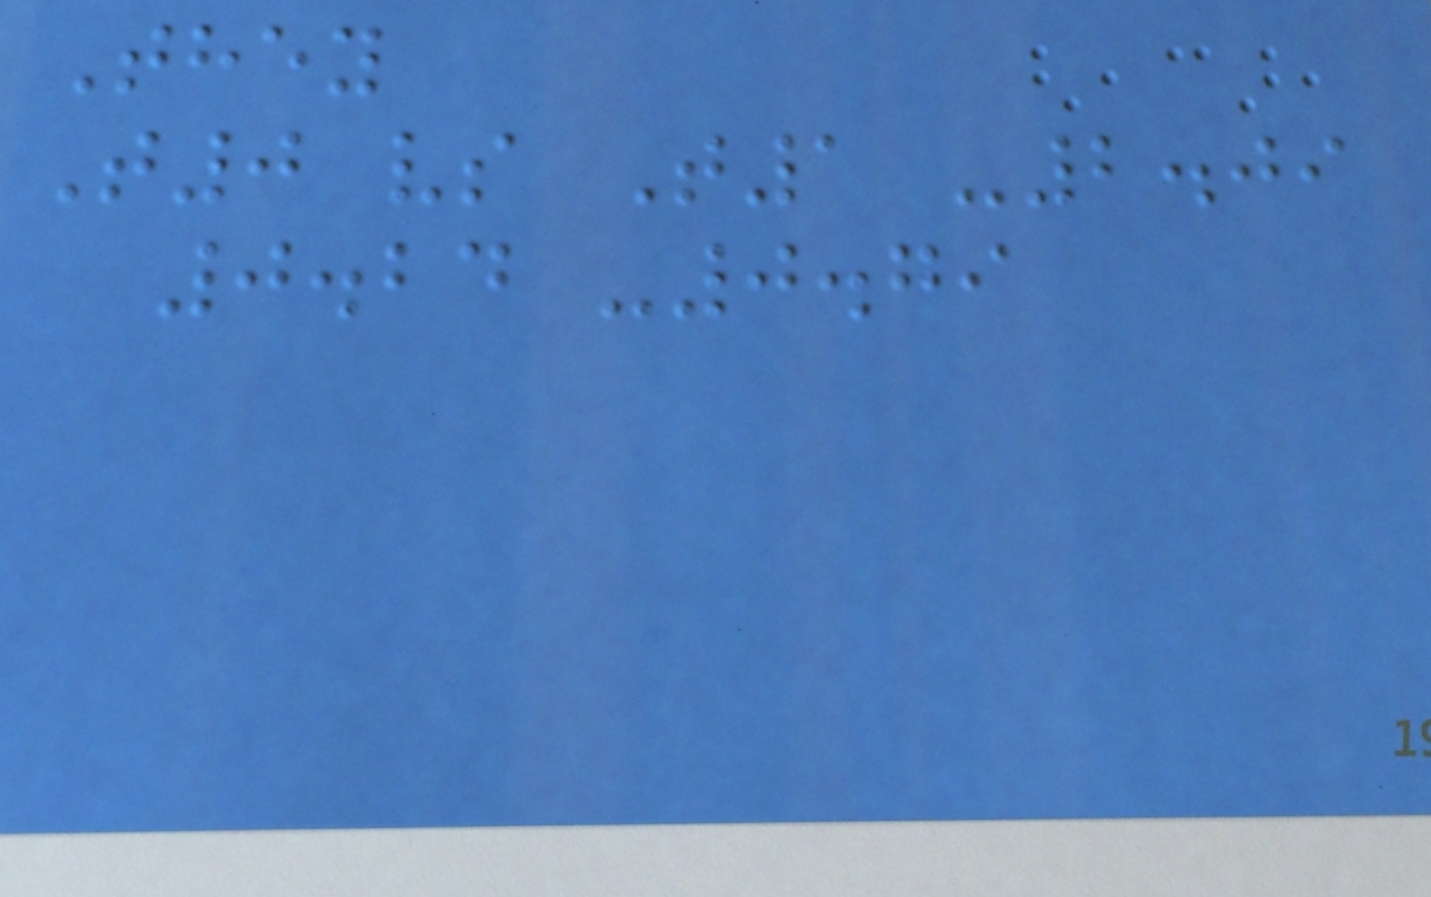They
T0 vs T1 -2.09
0.24 -0.79
